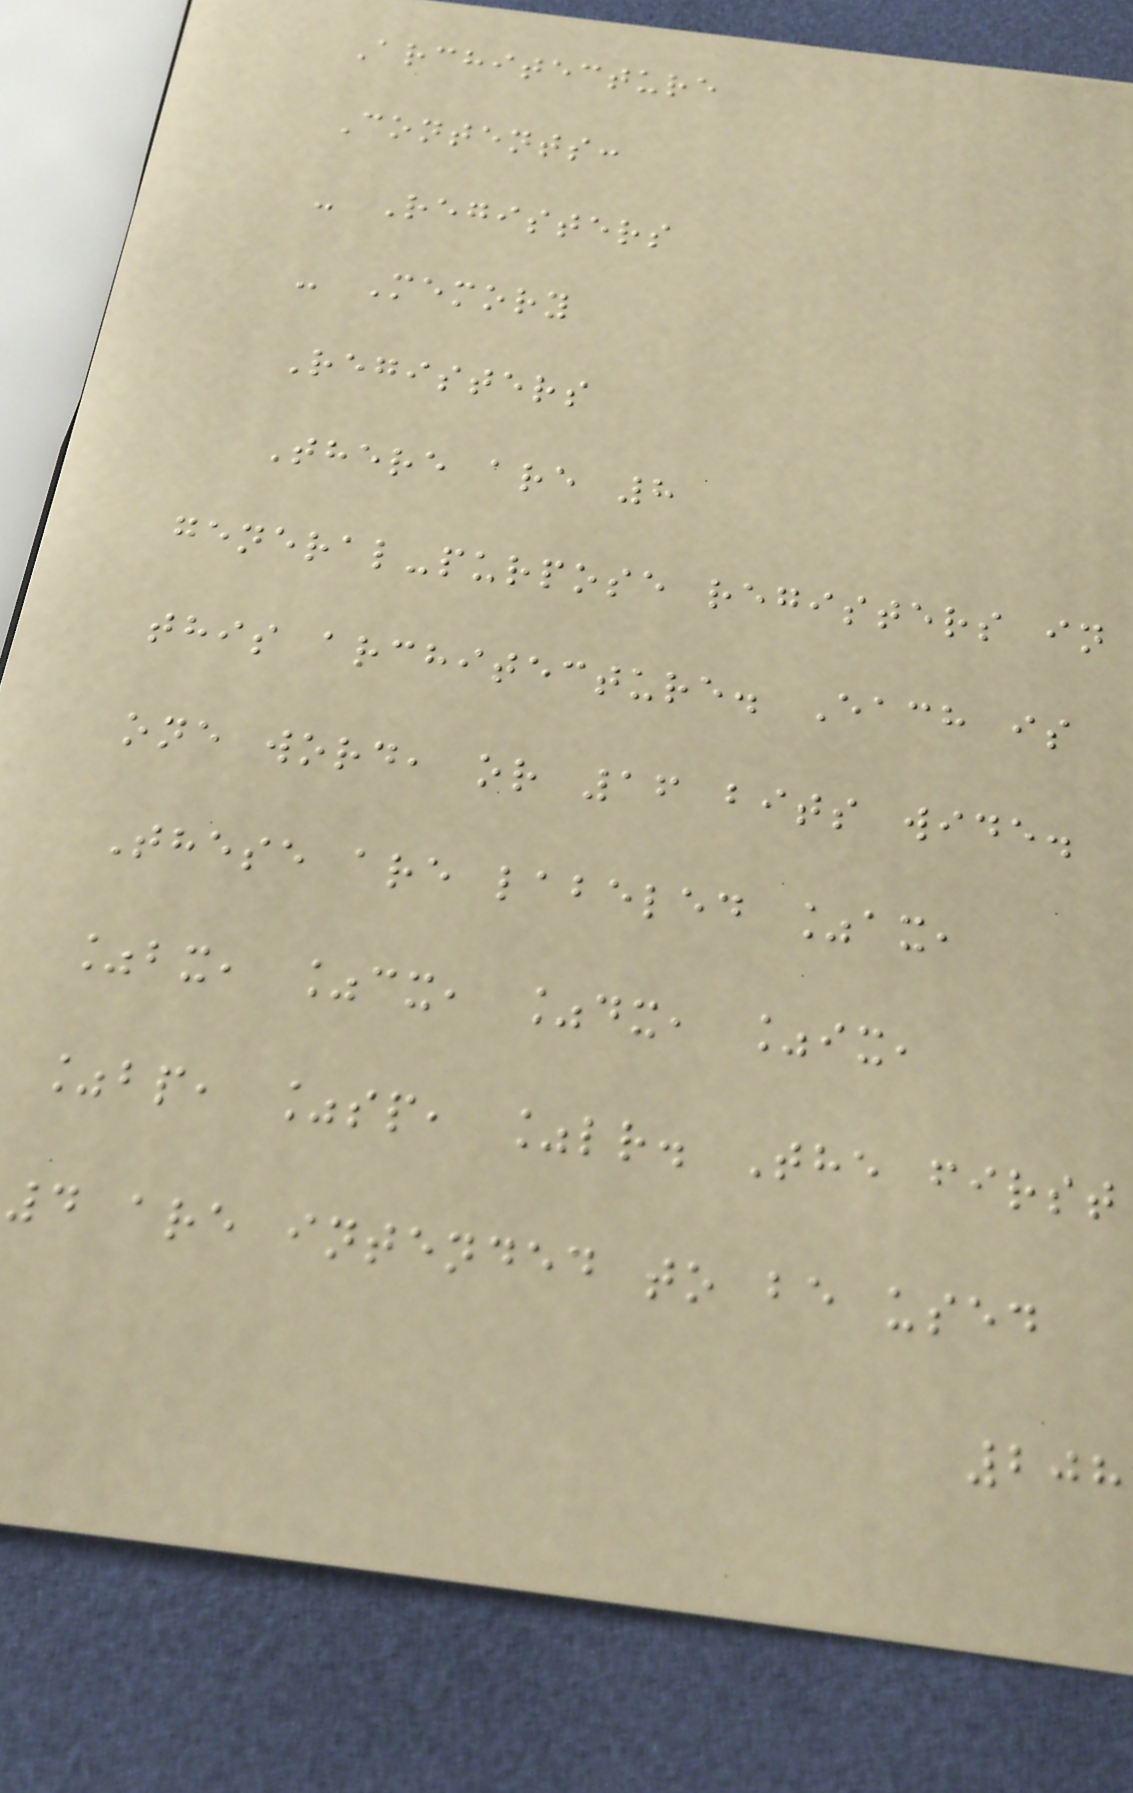Architecture
Contents:
- Registers
- Memory
Registers
There are 8
general-purpose registers in
this architecture. Each is
one word, or 16 bits wide.
These are labeled %ax,
%bx, %cx, %dx, %ix,
%bp, %sp, %lr. The first
4 are intended to be used
208
